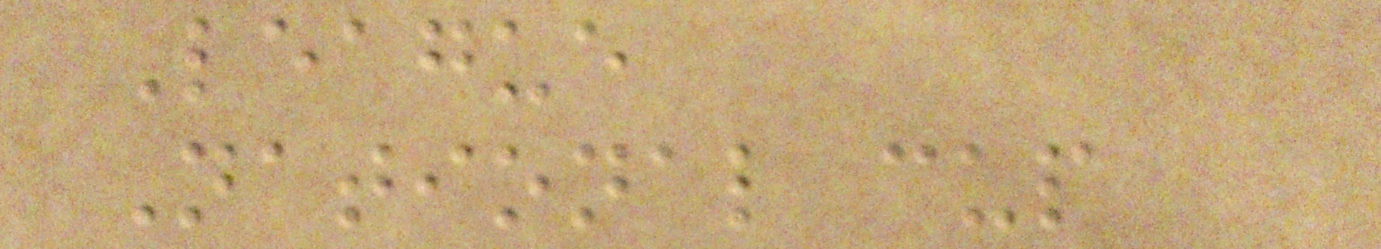League
National cup
